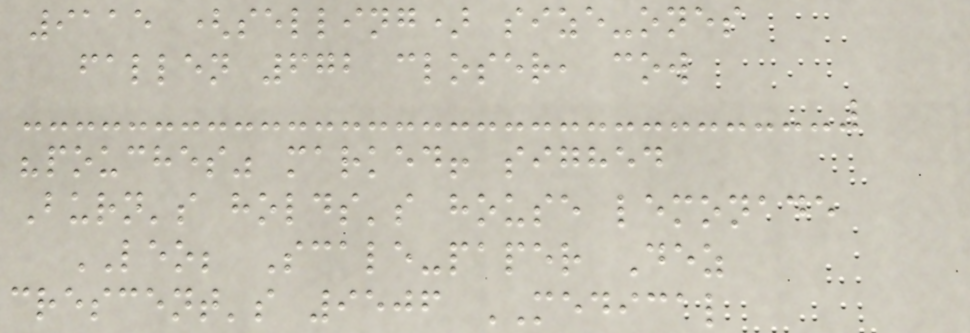9115 (selling) size-ones
fallen 672 closer, cow
"pouches" marked! sighed
Burn's holds's house lemonade
LEO; Scale-paper Dez
crescent's 9506 MEDICAL
